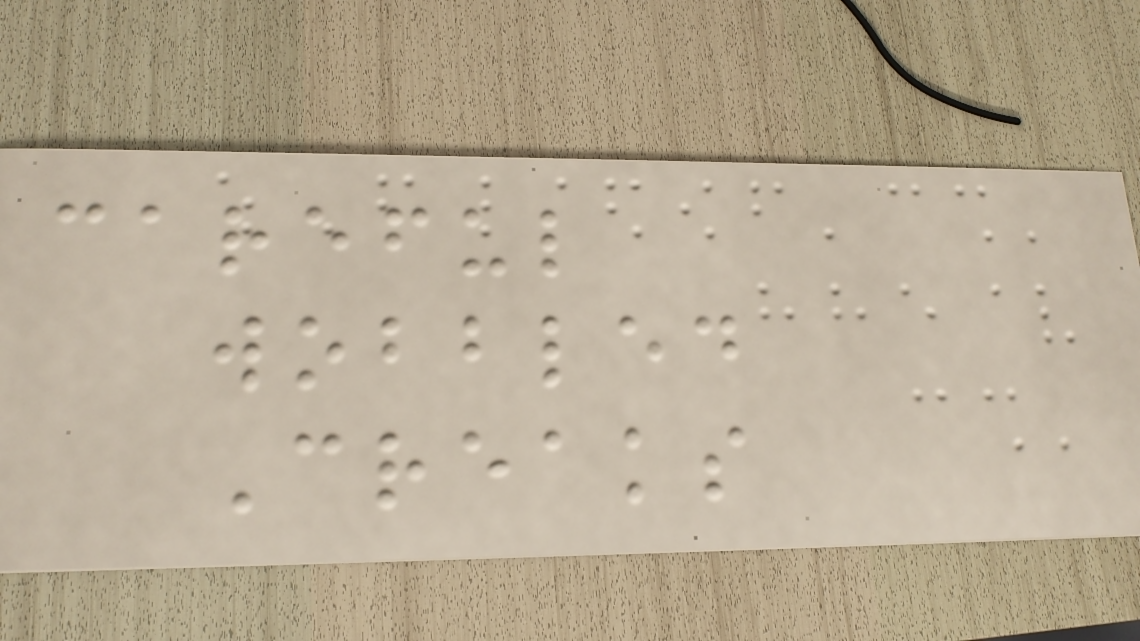careful
wobbled
Creaks
